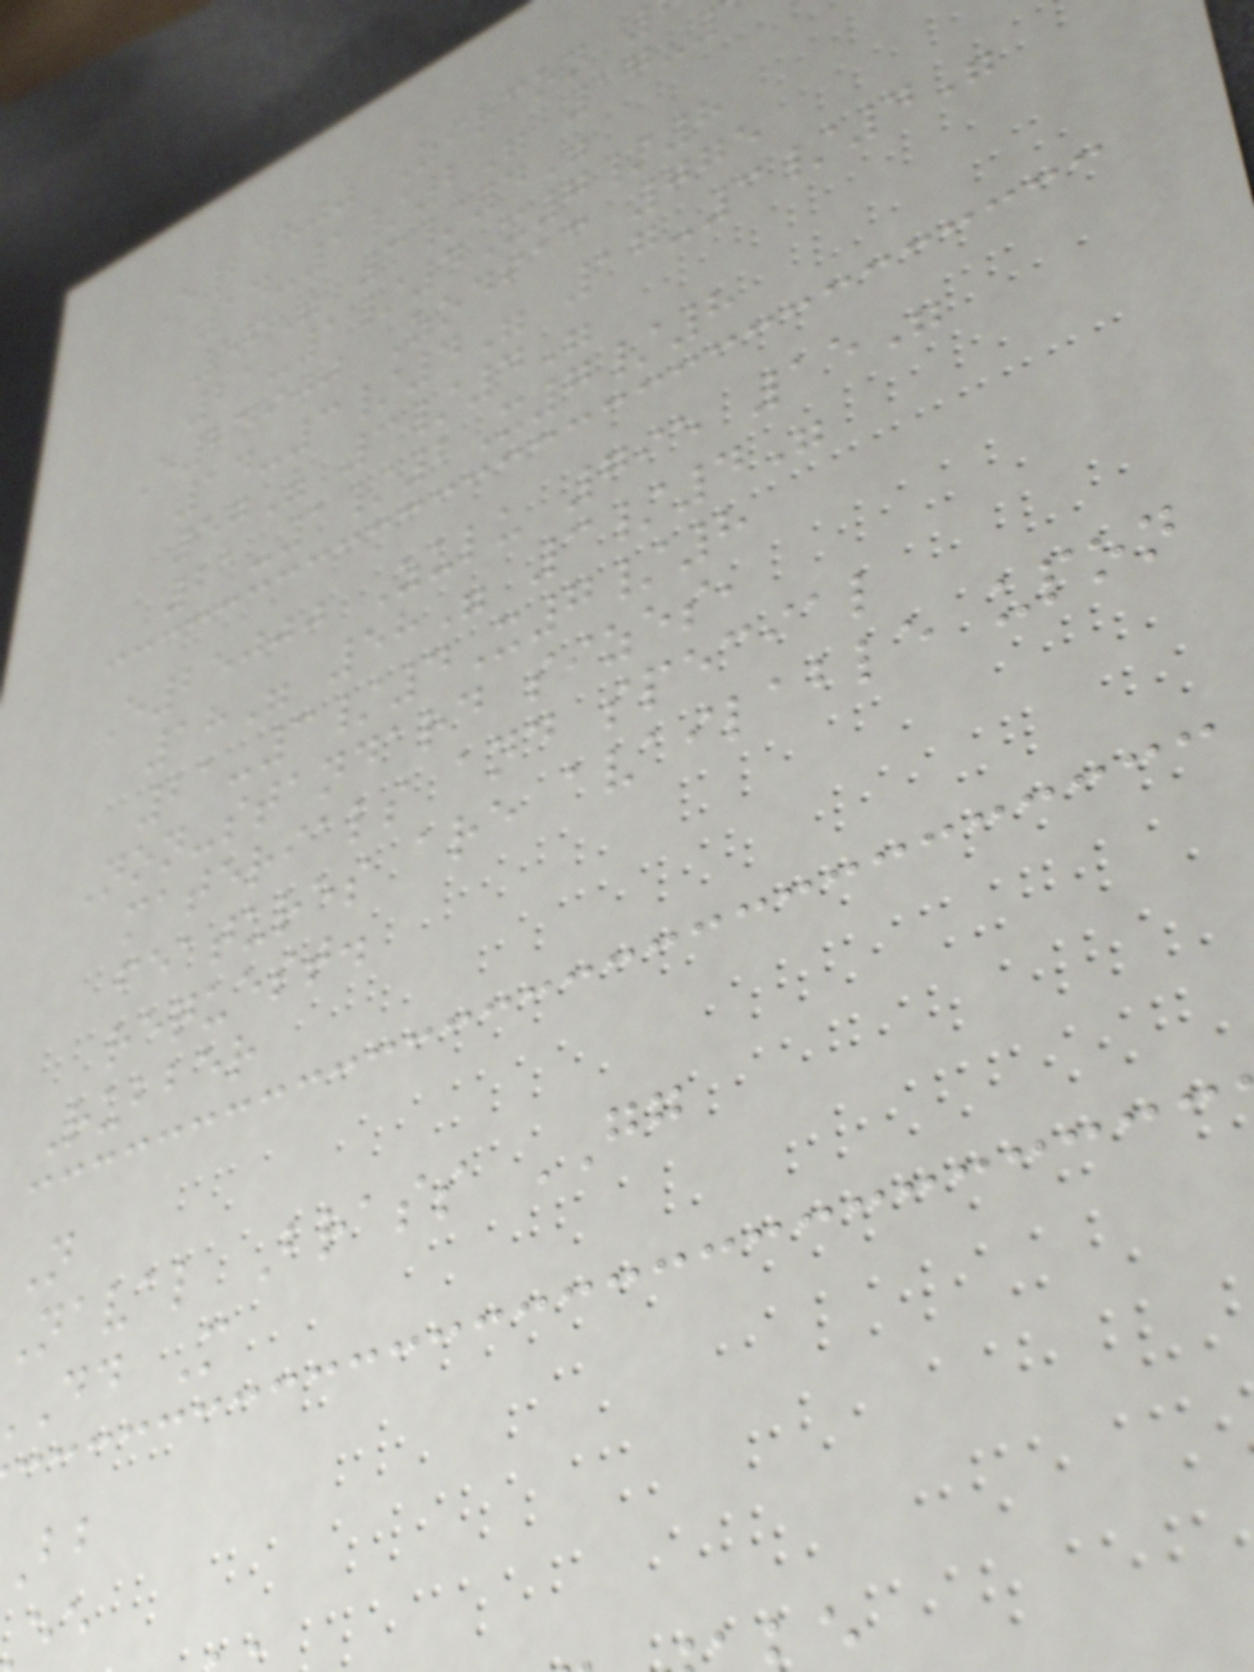E24800 Zircon
14-1/2" 17-
56" 3/4"
21-1/4X7/8
E24900 Zodiac 775
14-3/4" 17-3/4"
57" 3/4"
21-1/2X7/8
E25000 Zulu 795 15"
18" 58" 3/4"
21-3/4X7/8
Non-standard sizes,
materials and special
features are available upon
request.
Rubber
N
Naval Brass GG
dd M
